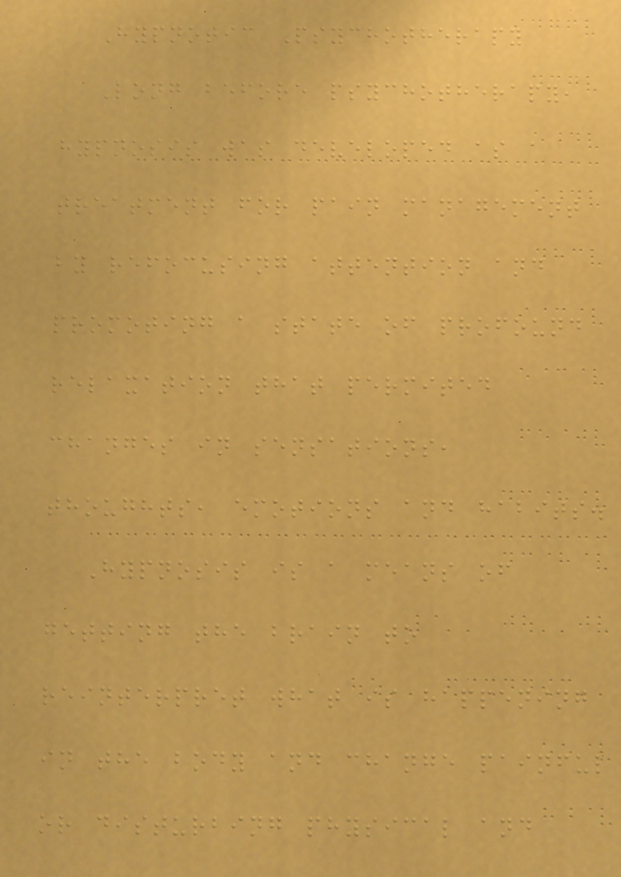Hypnotic Psychotherapy
Long before psychotherapy,
hypnosis was developed as a
treatment for pain management
by refocusing attention and
promoting a state of profound
relaxation that permited
changes in sensations,
thoughts, emotions and habits.
Hypnosis is a means of
getting the brain to
reinterpret what is happening
in the body and change painful
or disturbing physical and
